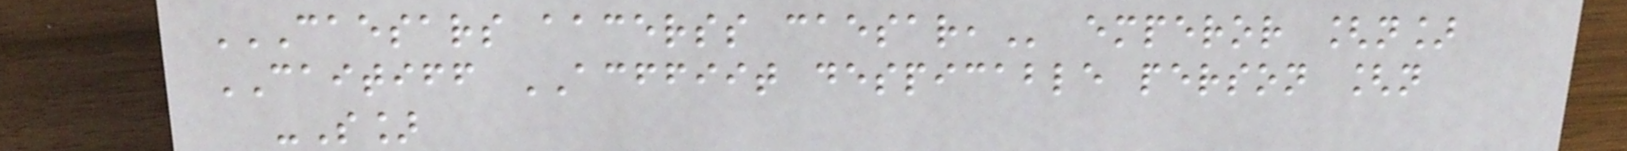CAESARS AACERSS CAESAR, emperor [n]
CAITIFF ACFFIIT despicable person [n
-S]
